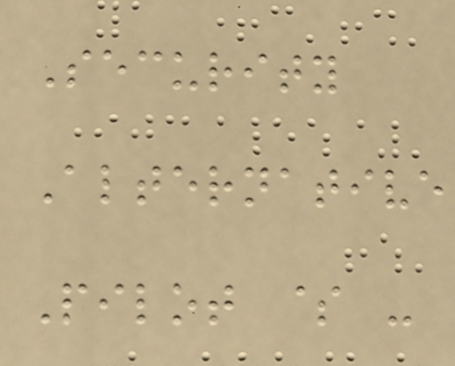Security
Alternative
Pilot $ -
